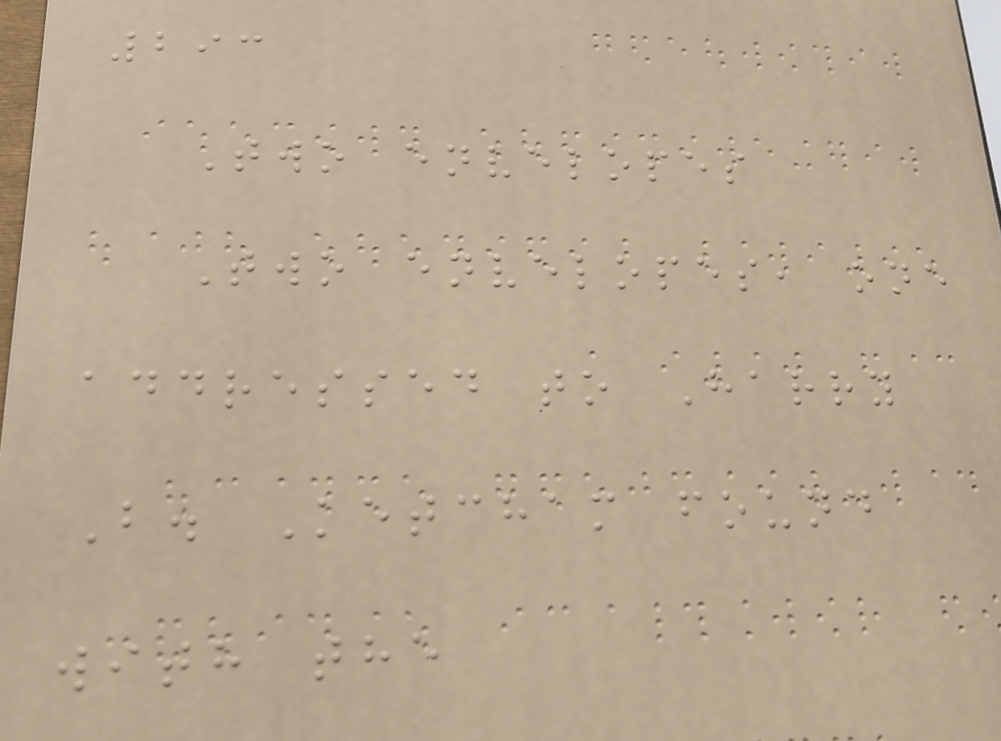293
Two envelopes
Two envelopes, one
addressed to Harry
B. Ketcham found
with the
